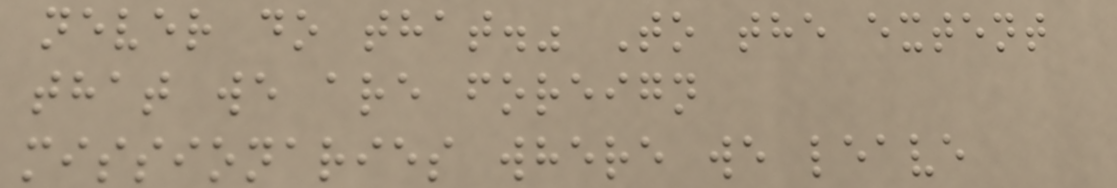never do that." To the extent
that we are foreign
missionaries where we leave
